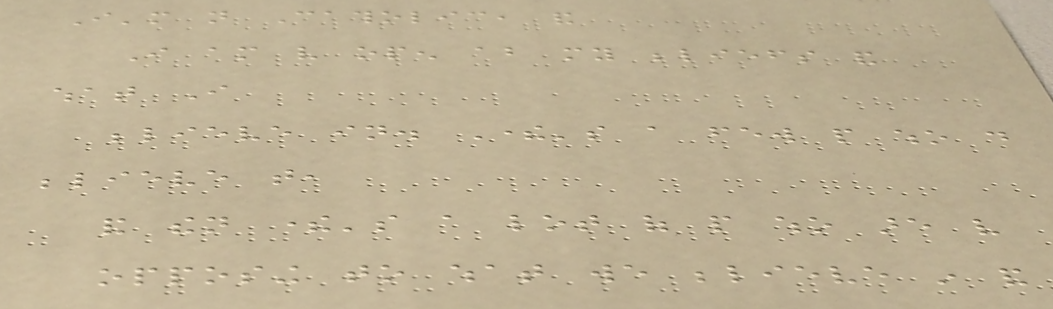I'm not Catholic, and
I am very open about my beliefs and
what I
believe in. There's a few people who do
believe that,
and then there's a lot of people who are very
opposing to what we believe in and
